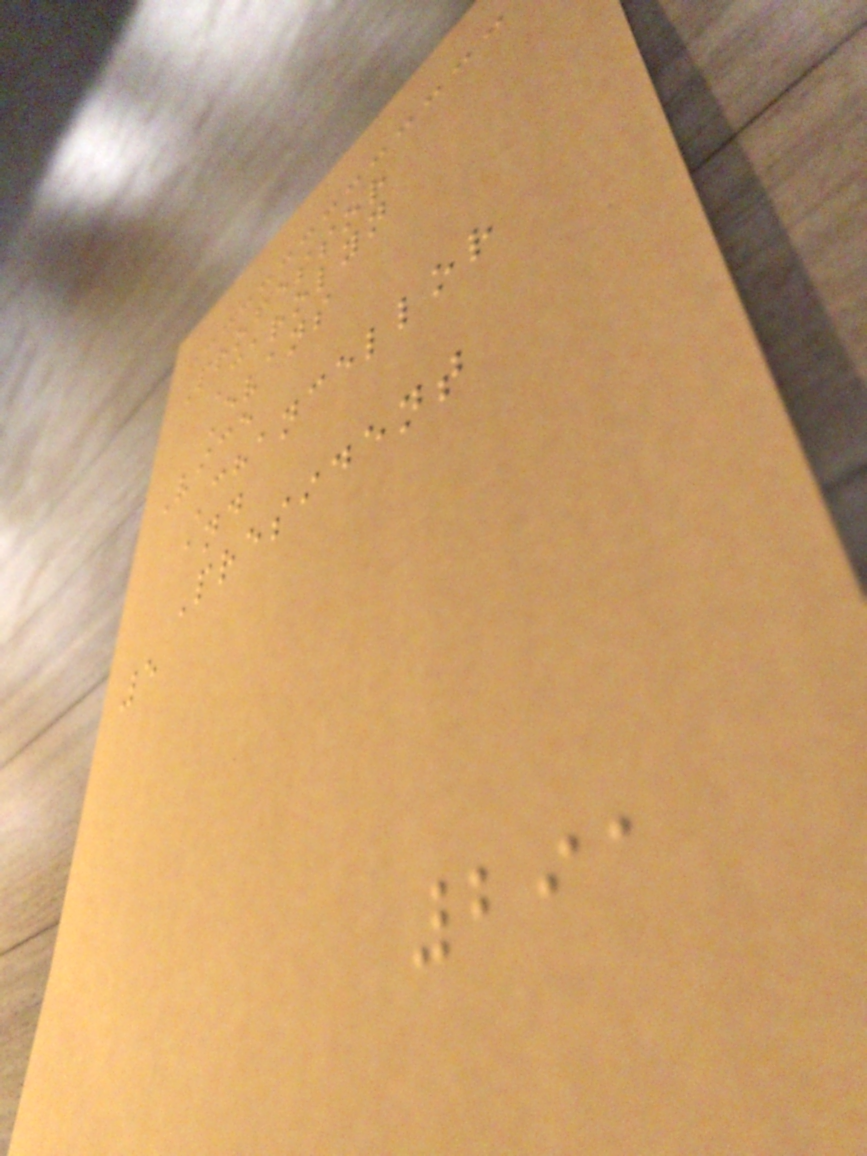Professor
Carolyn
Evans
Vice
Chancellor
and
President
5
291
